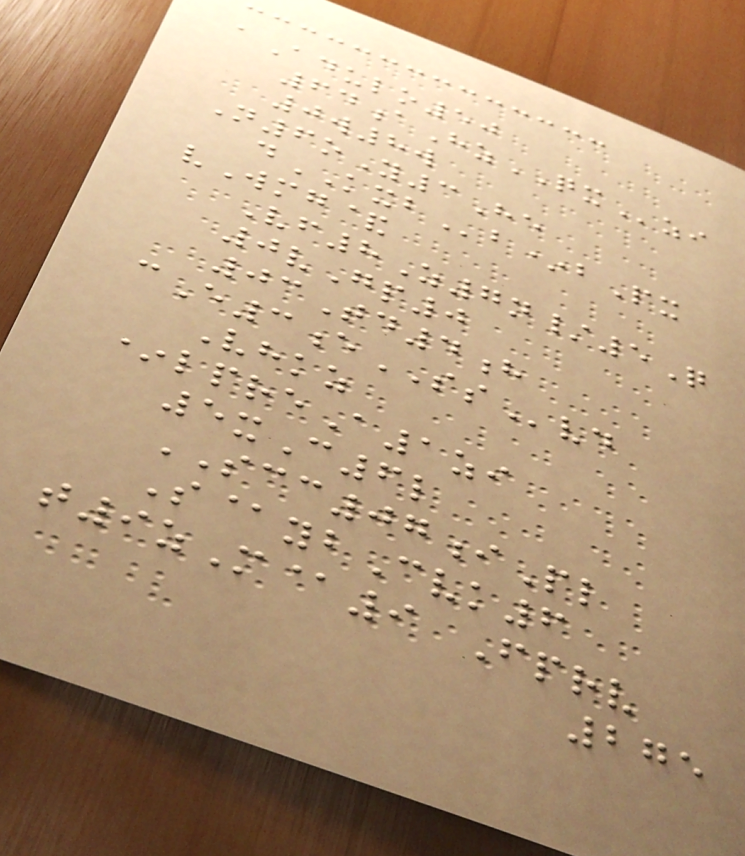aAdulo50
64aHzQXzi
0w8w
N6oY3He
dKXBb*bPx
vWmg&
Vf8Z7n/5Q
0vGp0
03Td4h
cE3eSSvd
Vhkz
*lpreA1zi
5xC6l
SCC07iPl
S@ybCvk6
t9zM@9 Fprv
275
